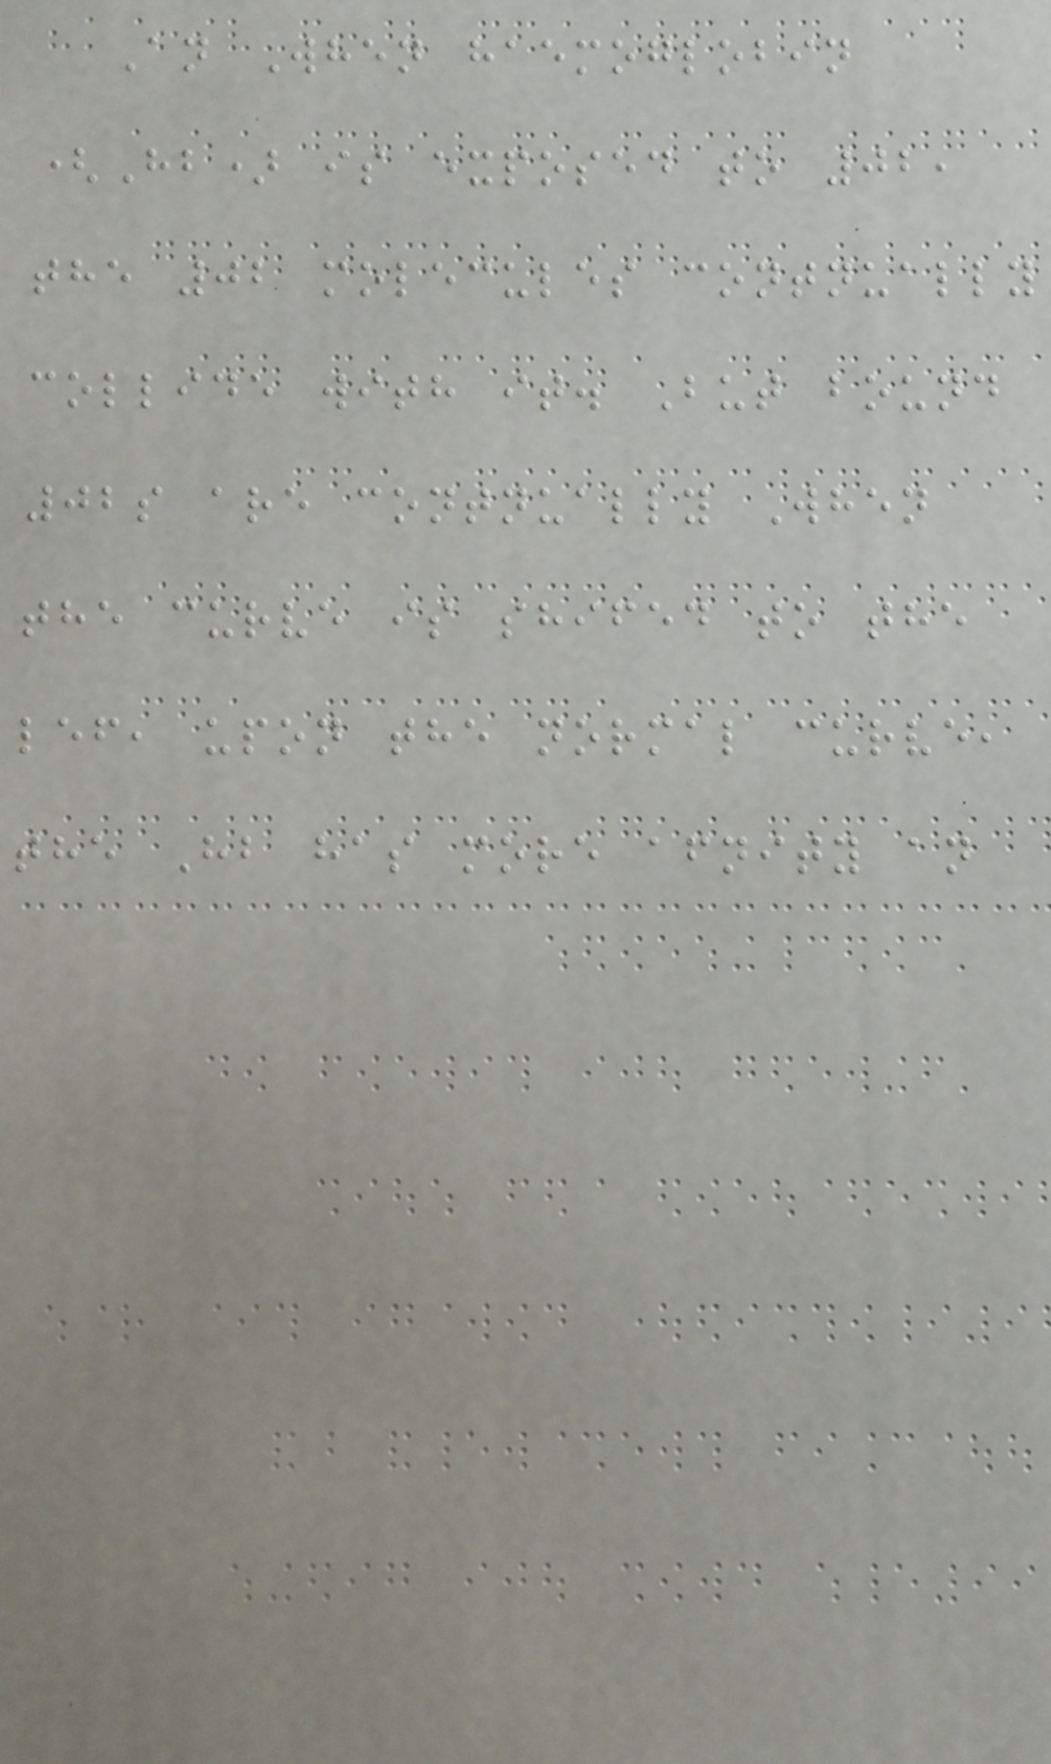An When haemoglobin
(Hb) is exposed to 02,
the 02 molecules contnually
collide with it. But bound
02s are contnually When
the curve is shifed to the
lef, upon the normal curve,
the Hb has more afnity an
